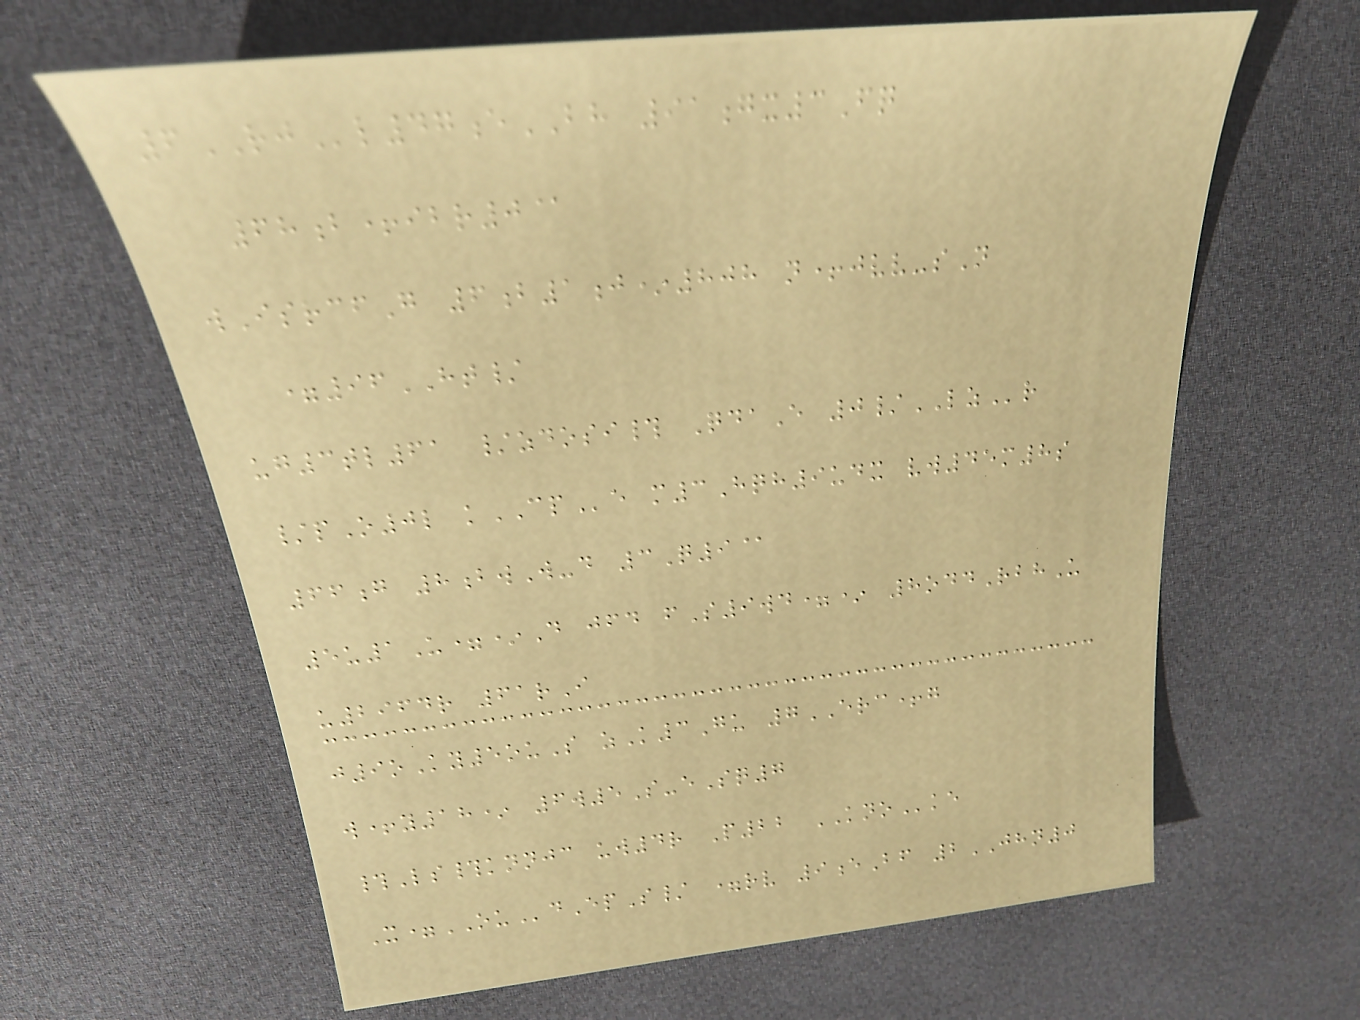6RJl47eBH 91gx3Fq
68b+ibr0@
wIsrcfG 6b1j*808 n+jvv-sN
=96HT/
ug3tl61 /zdosi# QdaE 0/LZr
/pO0l kCPe m3Hqh9udx vw45m8s
66g 8bwW-d 3Q9@
5u1U=*D jfd fS9wd=* 8oddRbhU
u2964r 61rI
j9oKy5ouS zK3Gu 7ERC+g
w+y18* 6w5S-eSq7
#Ls#knnjc uw4r P22 KNOke
X=OUdEpS/ =rv 9eBf 2JHN0
